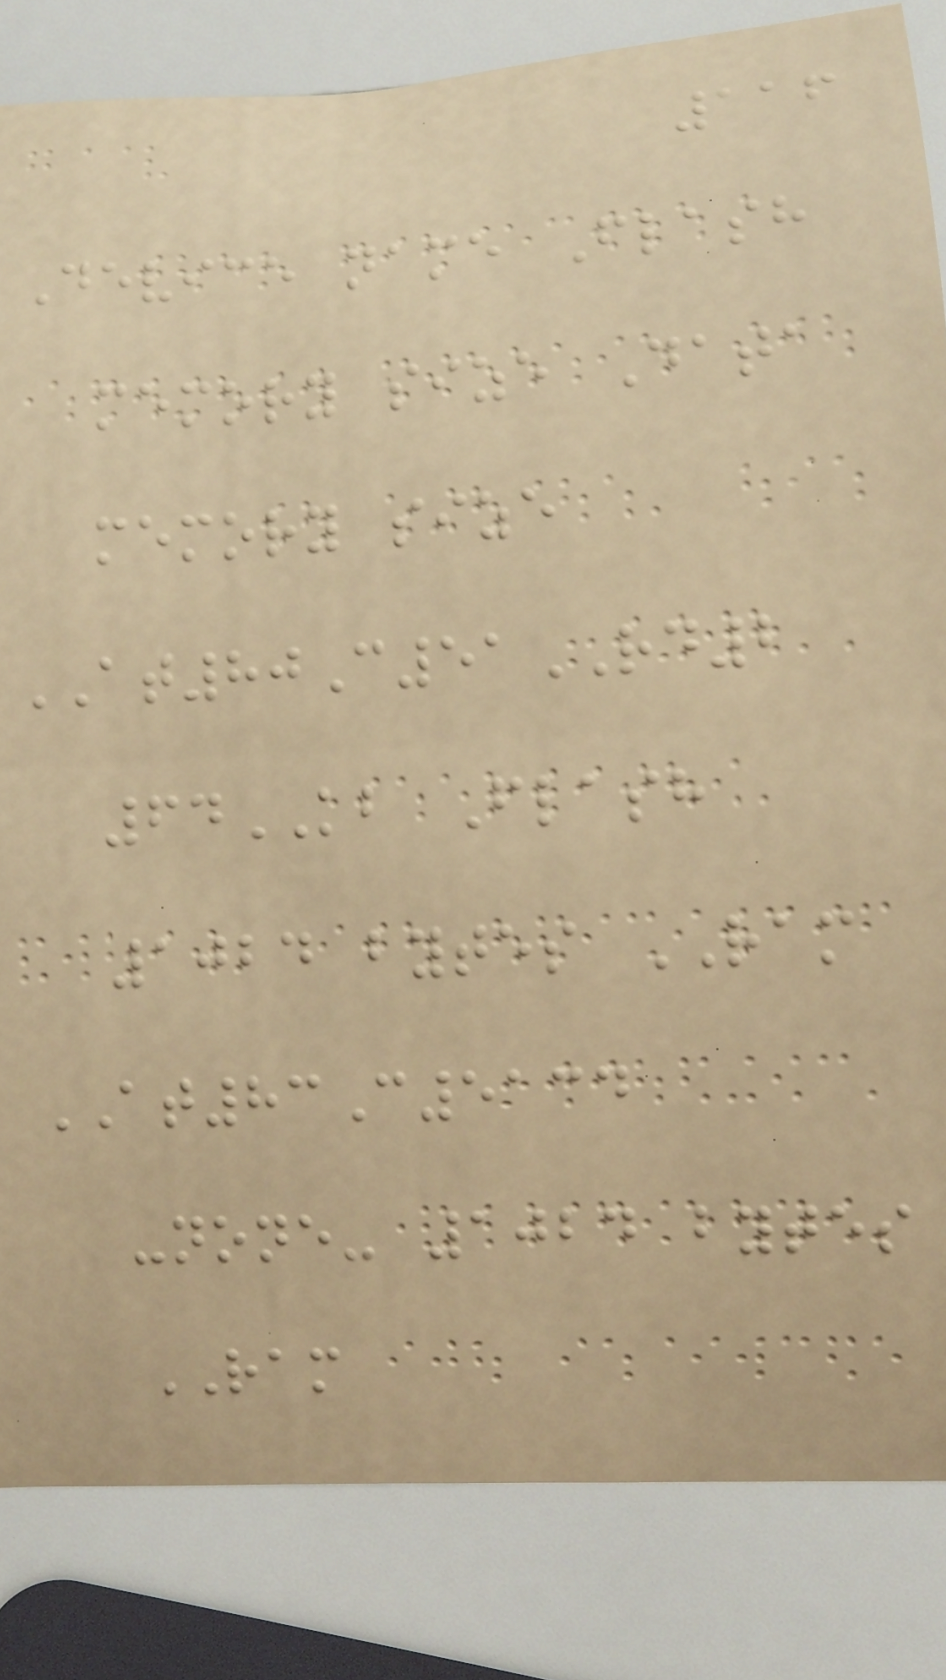116
Device name Flash
memory size Data
memory size
AT80C51RD2
64KB Flash
1024 bytes RAM
AT83C5134
-none- 1024 bytes
RAM
